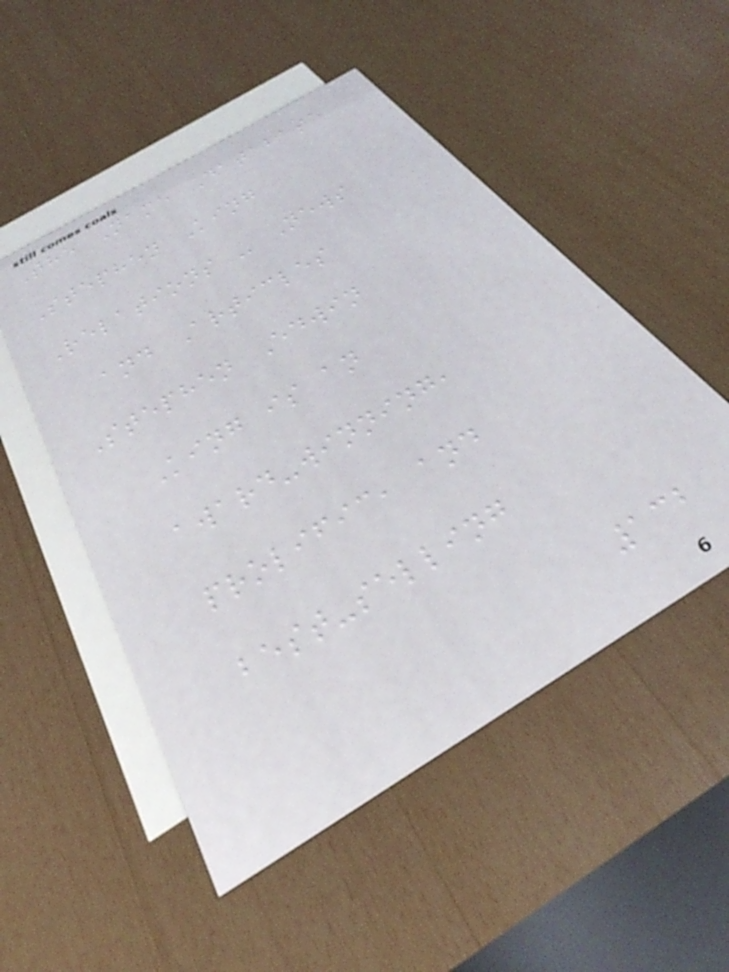The Name Database
Stephen King
Relations - News
and Articles
Stephen Edwin
King is an
award-winning,
prolific, and
best-selling
132
